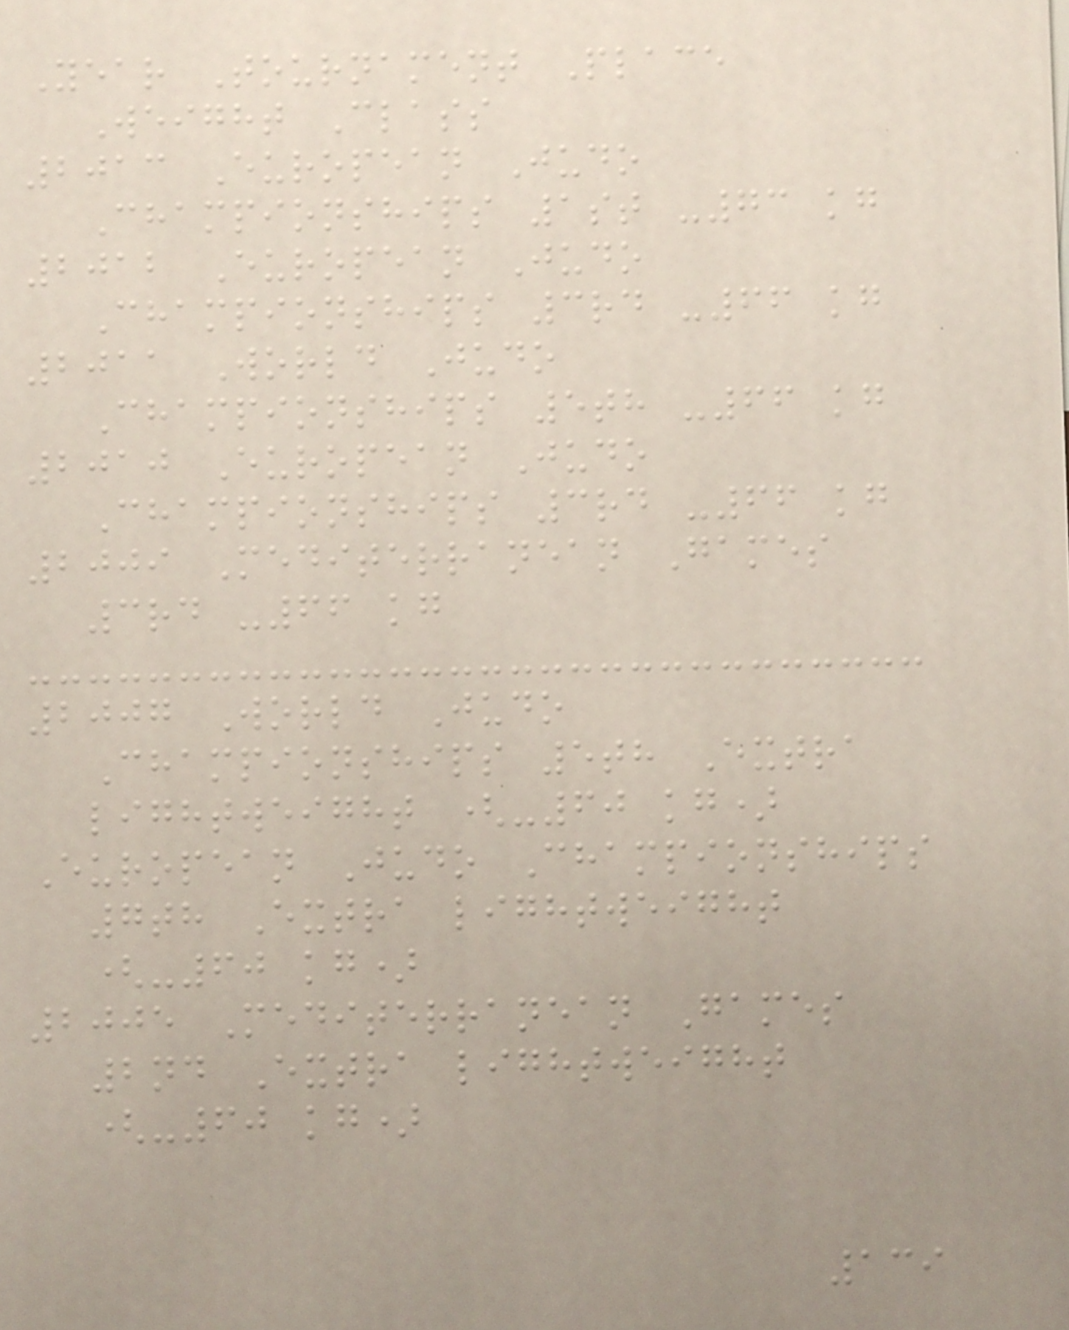Year Tournament Place
Weight Class
2013 European Judo
Championships 1st -73 kg
2012 European Judo
Championships 3rd -66 kg
2011 World Judo
Championships 5th -66 kg
2010 European Judo
Championships 3rd -66 kg
2009 Mediterranean Games
3rd -66 kg
2007 World Judo
Championships 5th Extra
lightweight (-60 kg)
European Judo Championships
7th Extra lightweight
(-60 kg)
2005 Mediterranean Games
2nd Extra lightweight
(-60 kg)
139
